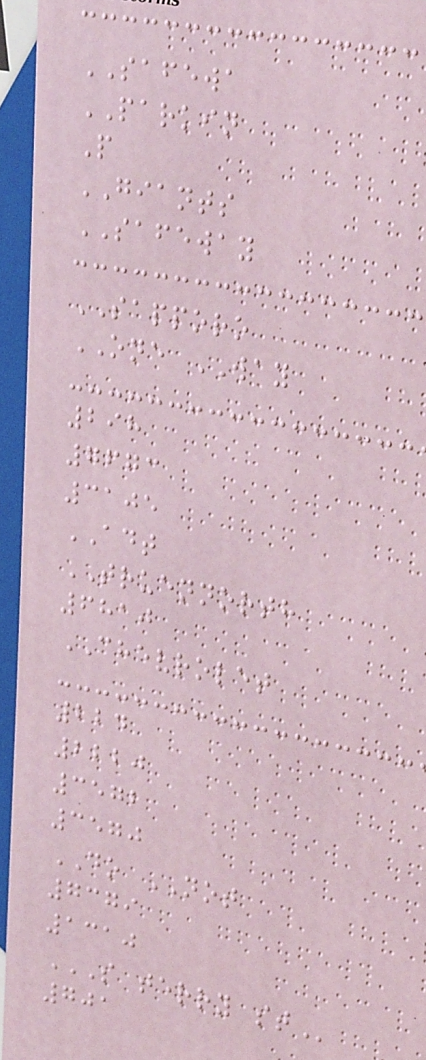SAFEWA
PARKIN
P
GIANTS
SAFEWAY
SAPPORO
ONE WAY
298
7673
3105
ADT
TRUENNORTH
6810
CHEVROLET
224
2220
3572
3570
DO NOT
7379
1310
S TERRY ST
701
